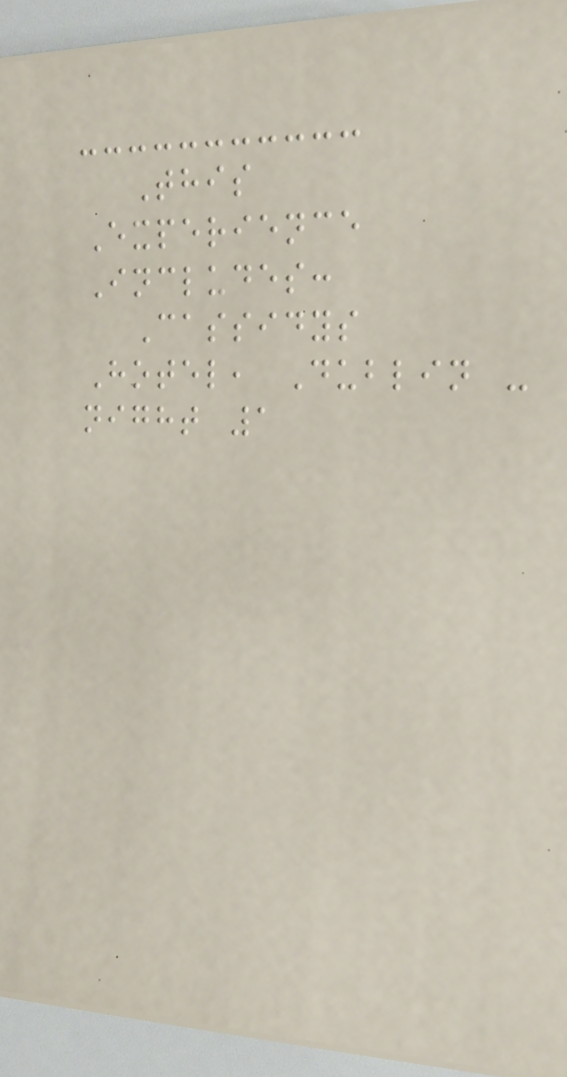This
Experience
Includes:
Cassidys
Hotel, Dublin -
night 1
